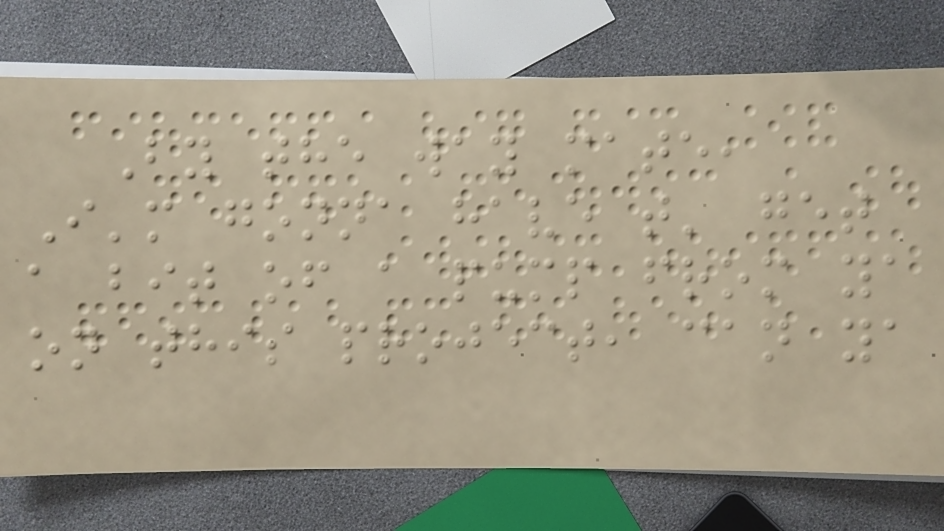By the way mate,
I'm gonna have t' get
a bit of a pump from ya
on this project, can ya
